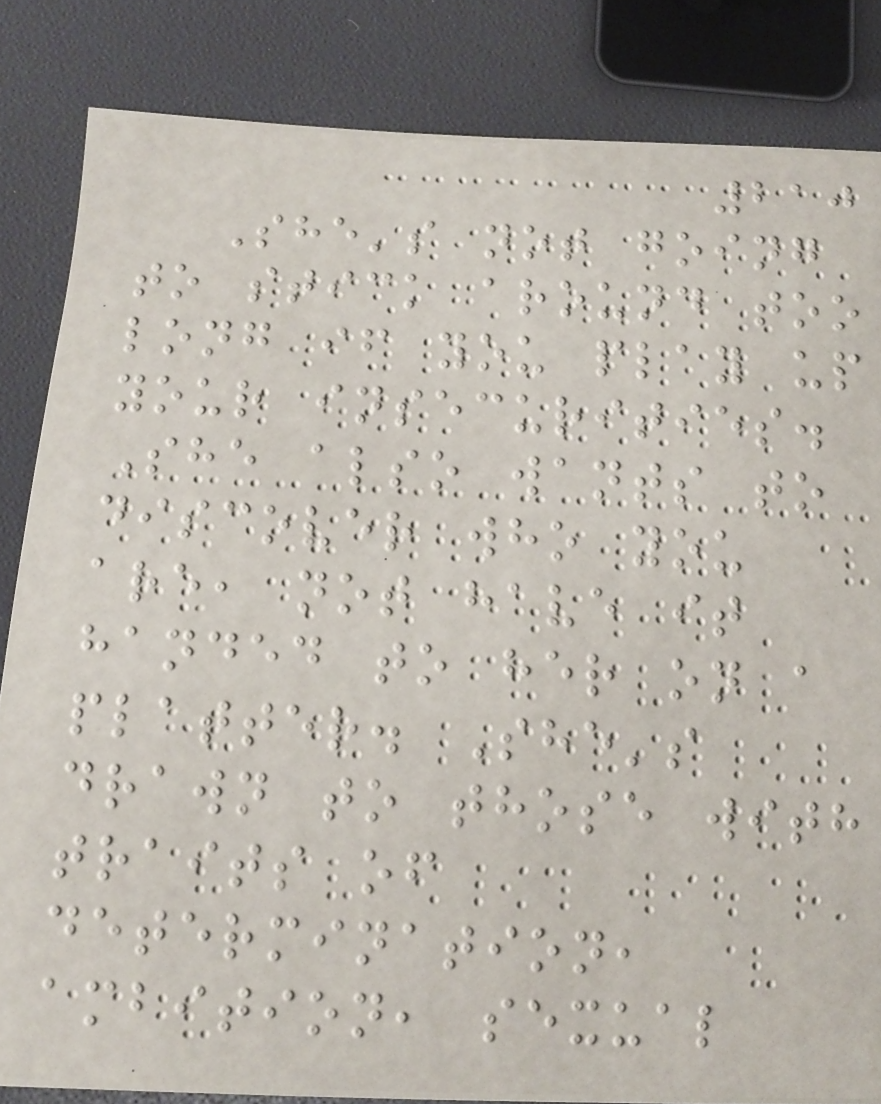210
She's not going
to stick around too
long if you play up
your insecurities.
She also wants to
discover who you
are, not have it
handed to her on a
platter. She's
drawn to those with
traits of
determination,
ambition, sexual
